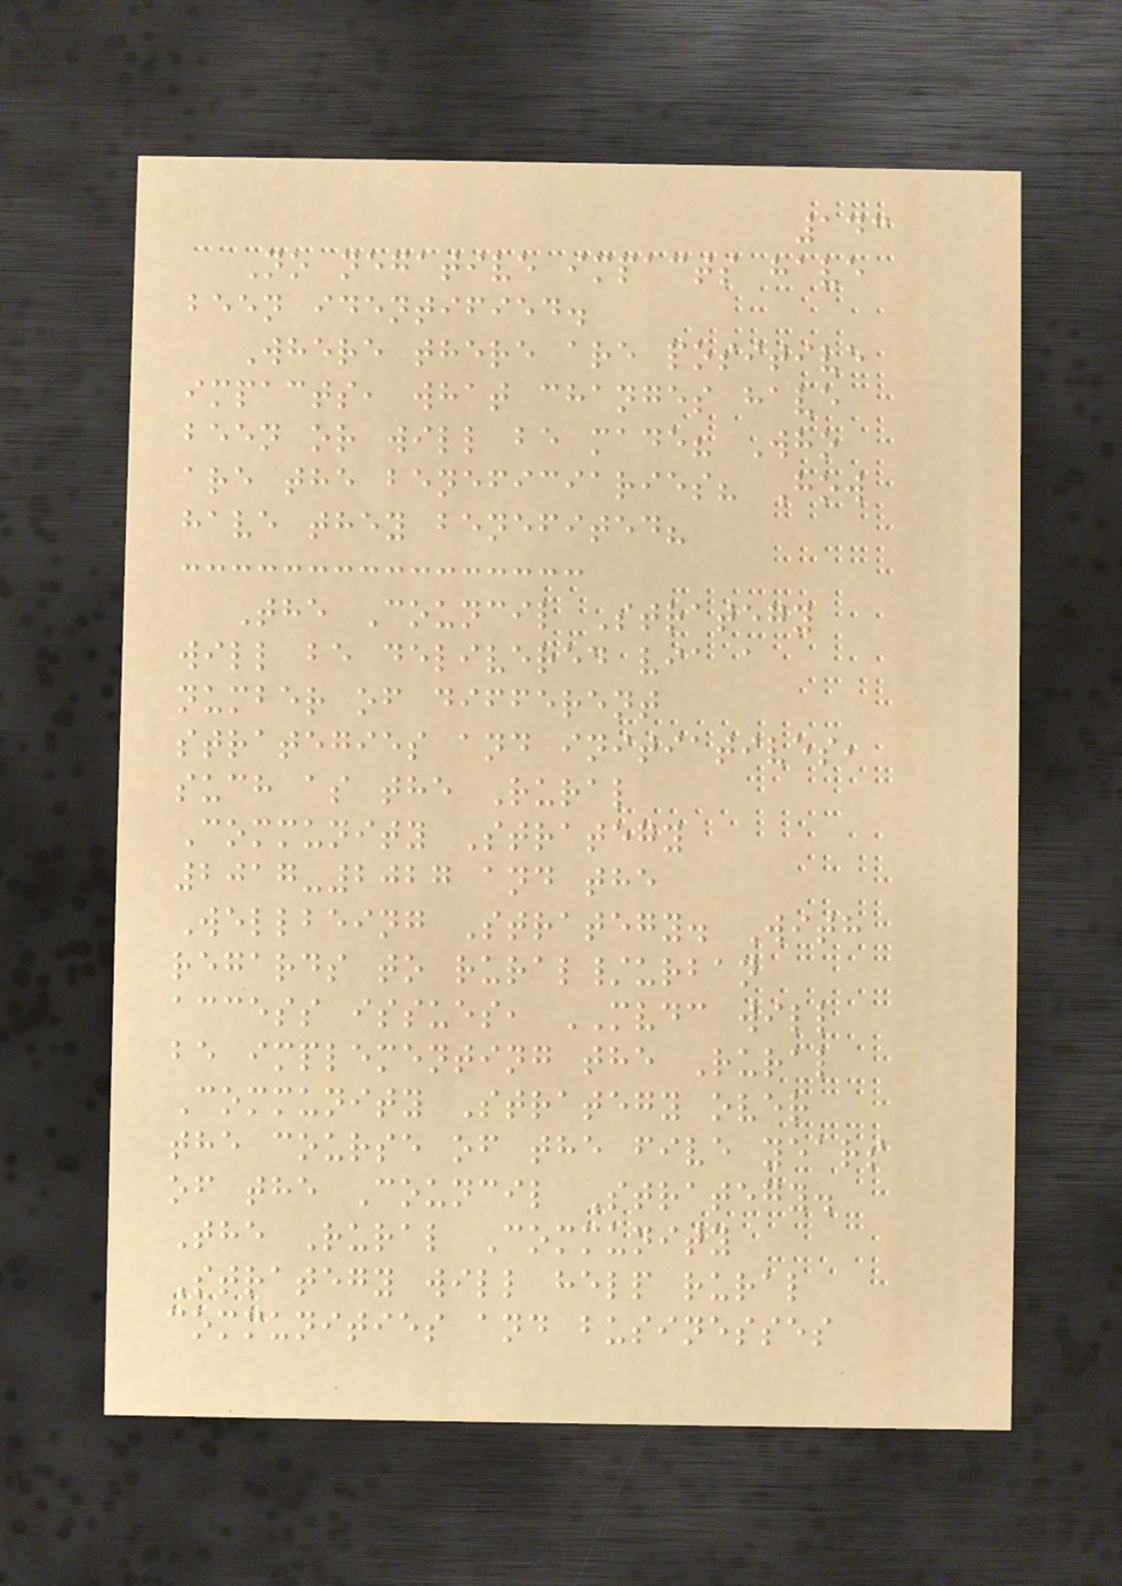143
No negative impacts have
been identified.
Where there are positive
impacts, what changes have
been or will be made? Who
are the beneficiaries? How
have they benefited?
The Council Strategy
will be delivered via a
number of different
strategies and initiatives,
such as the Rural
Community Strategy
2017-2027 and the
Wellbeing Strategy. With
regards to rural/urban
access issues, MVDC will
be implementing the Rural
Community Strategy over
the course of the five years
of the Council Strategy.
The Rural Community
Strategy will help rural
communities and businesses
